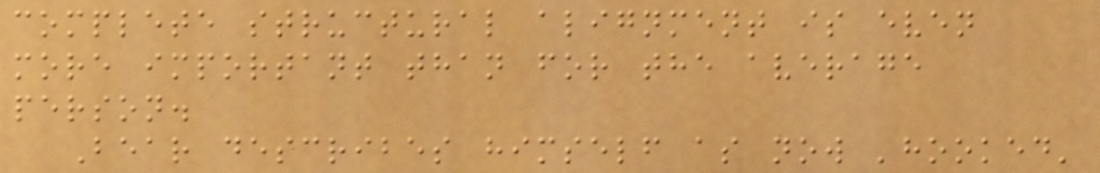complete structural alignment is even
more important than for the average
person.
Bear describes himself as now 'hooked'
